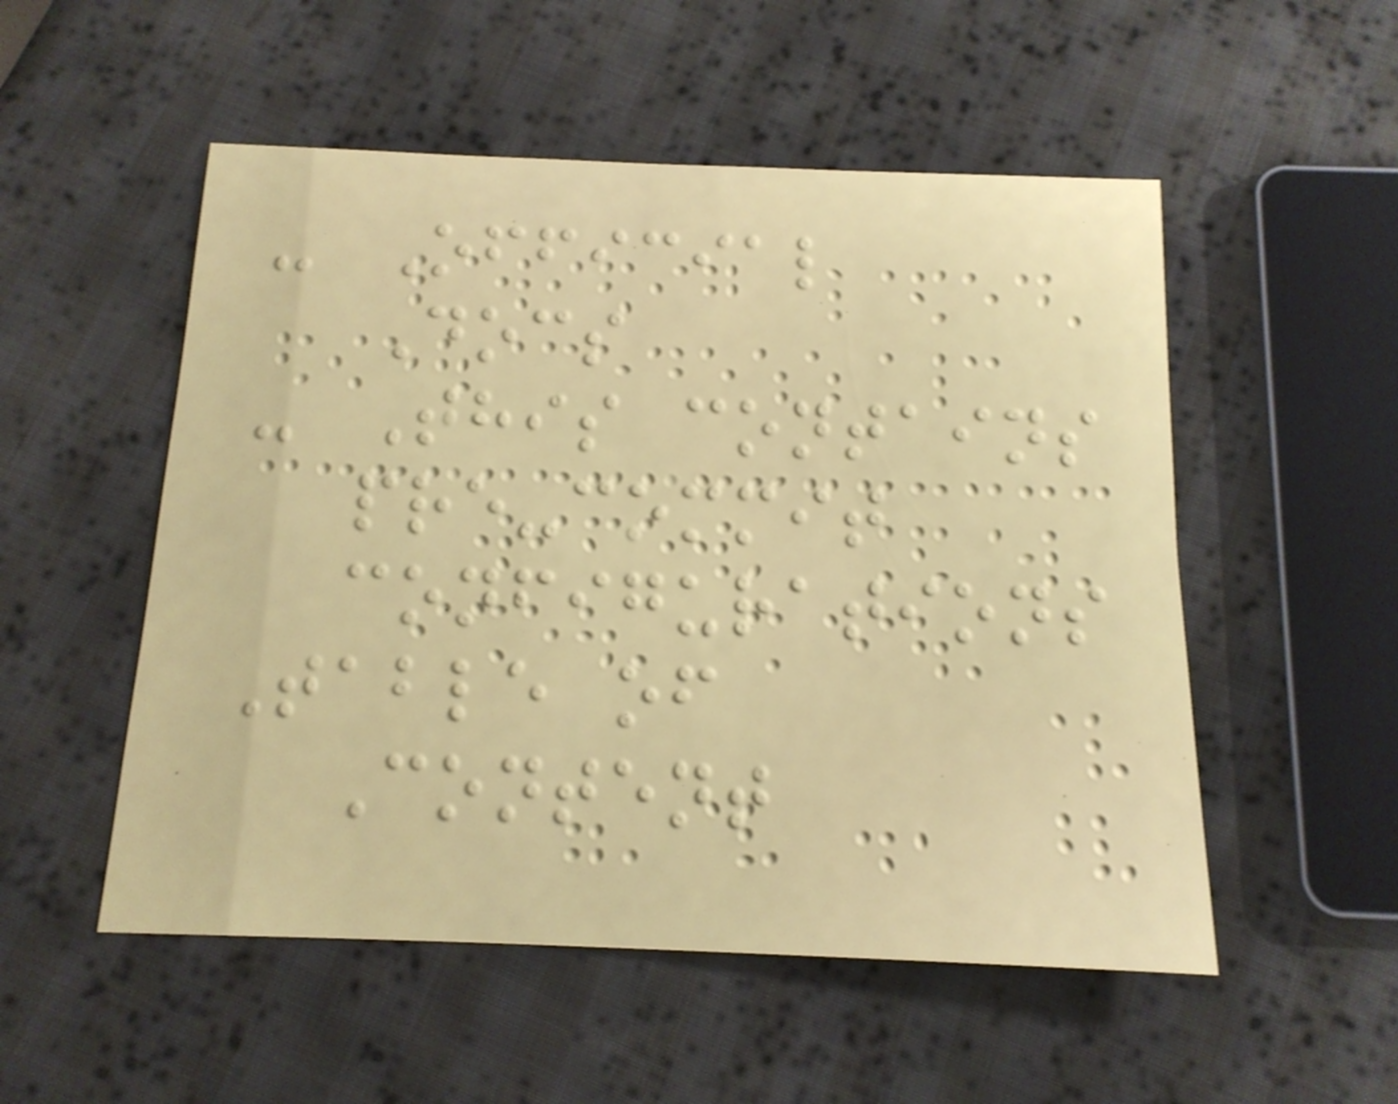- Official
Docs
- This contains
pre-commit
configurations
Table of
Content
